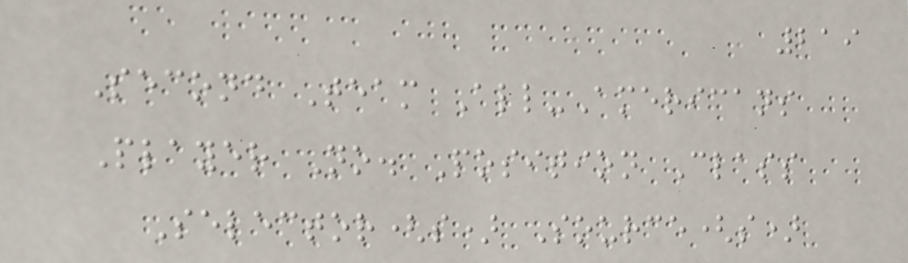219
Second Team All-Americans
Player No. Position Class
Selector(s) Source(s)
